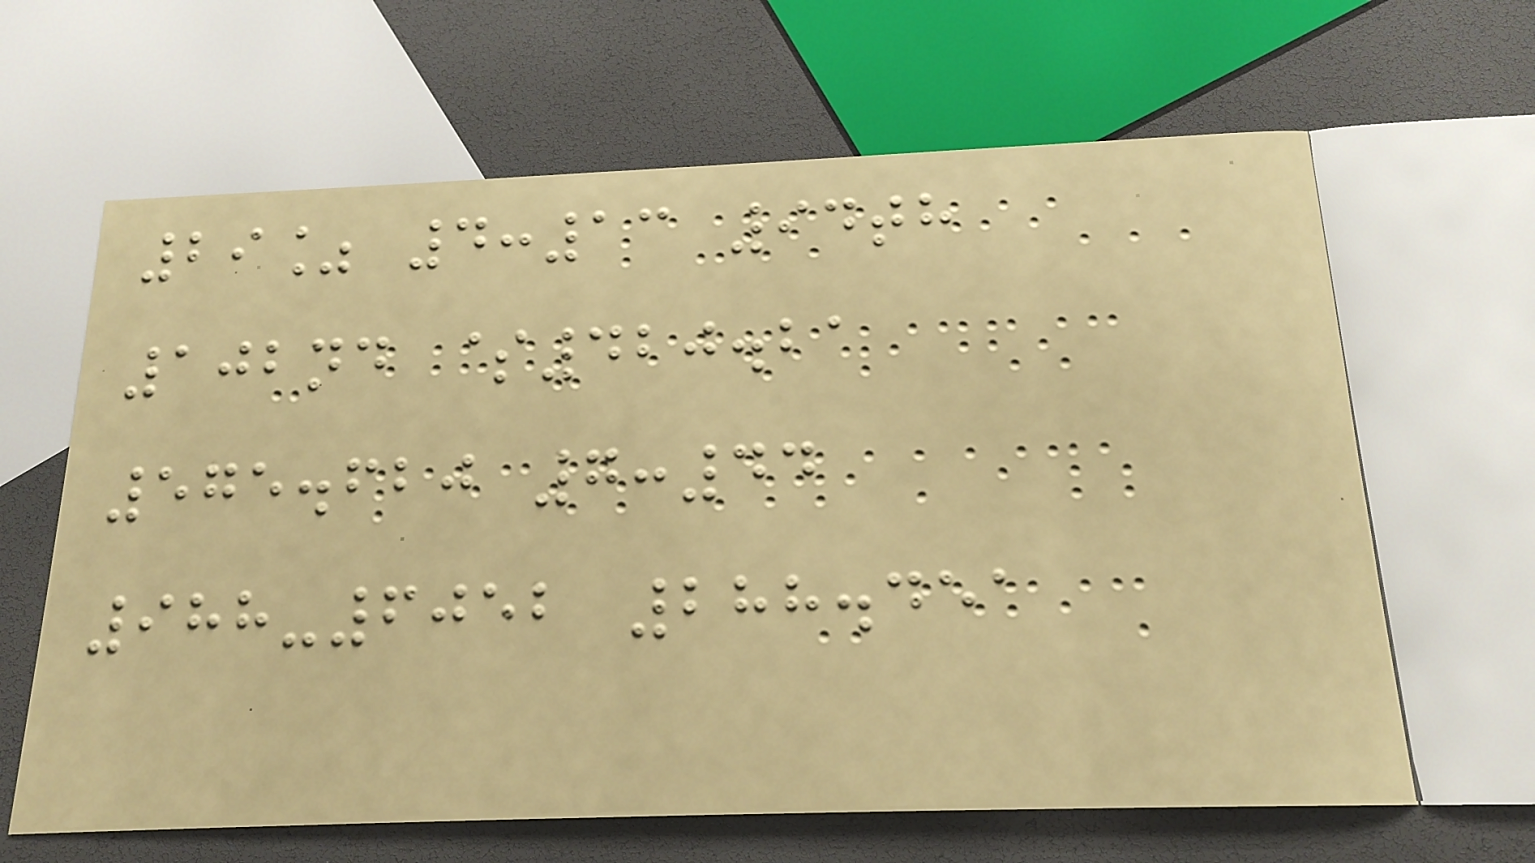29% 4:13 94th
102nd $420.21
575.620 7:44
988-6052 288.451
